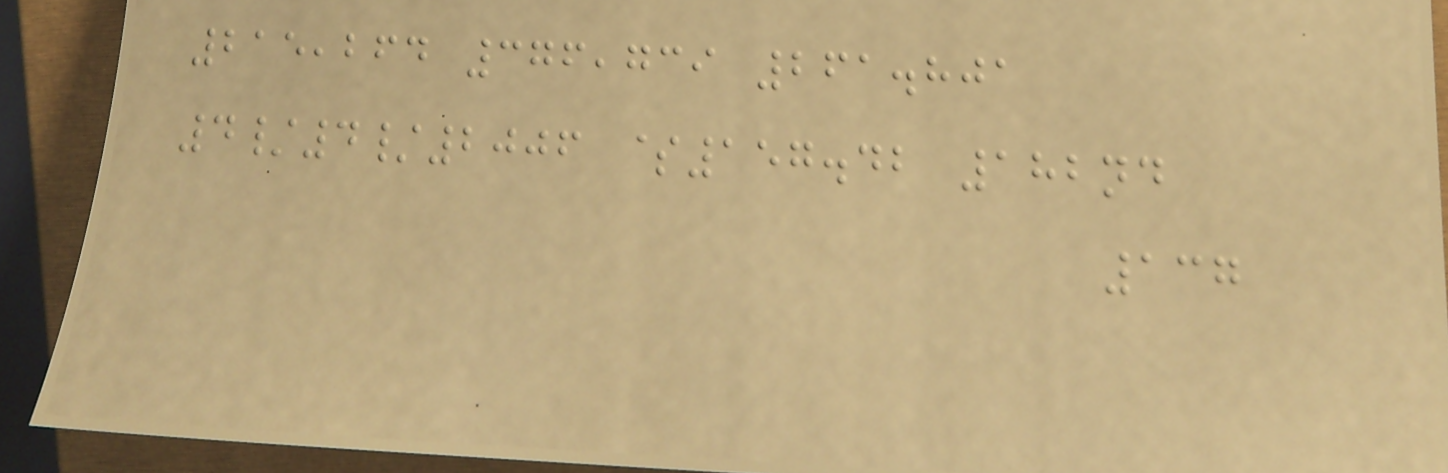215,264 376,739 261.801
4/4/2006 $157.42 182nd
137
